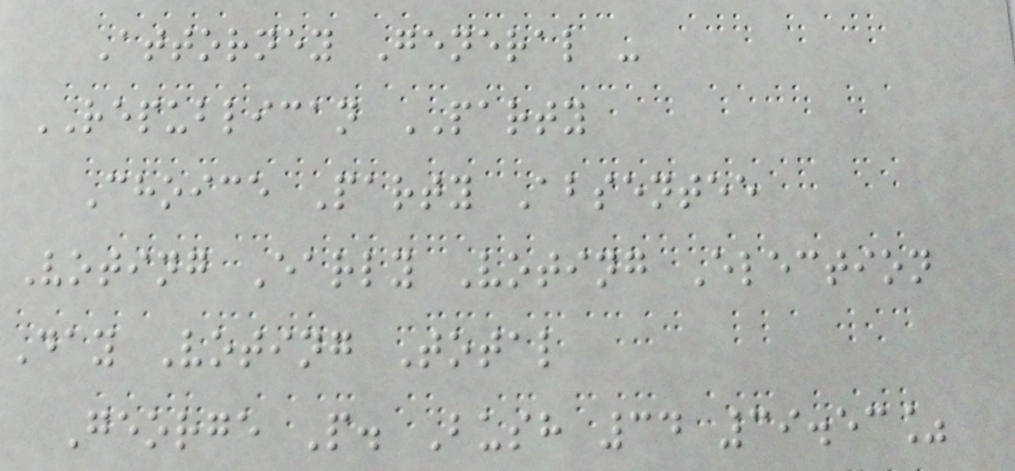Attorney General -
REPUBLICAN PARTY
Choice Party Absentee
Voting Early Voting Election
Day Voting Total
George P. Bush 34 39.53%
